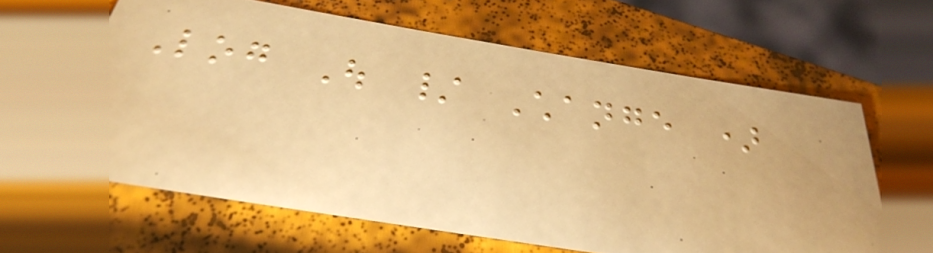Log Out / Change )
